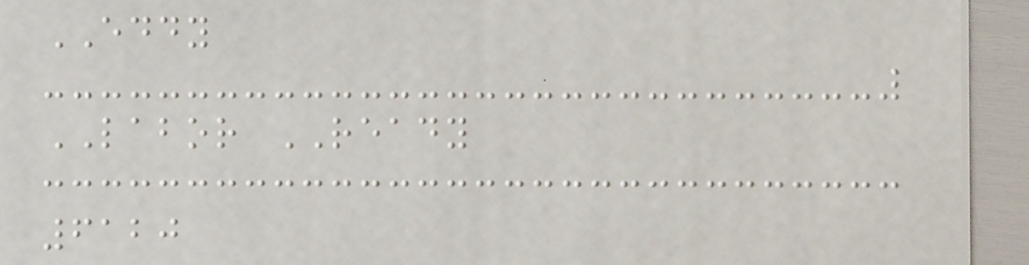EDDY
LABOR READY
6120
